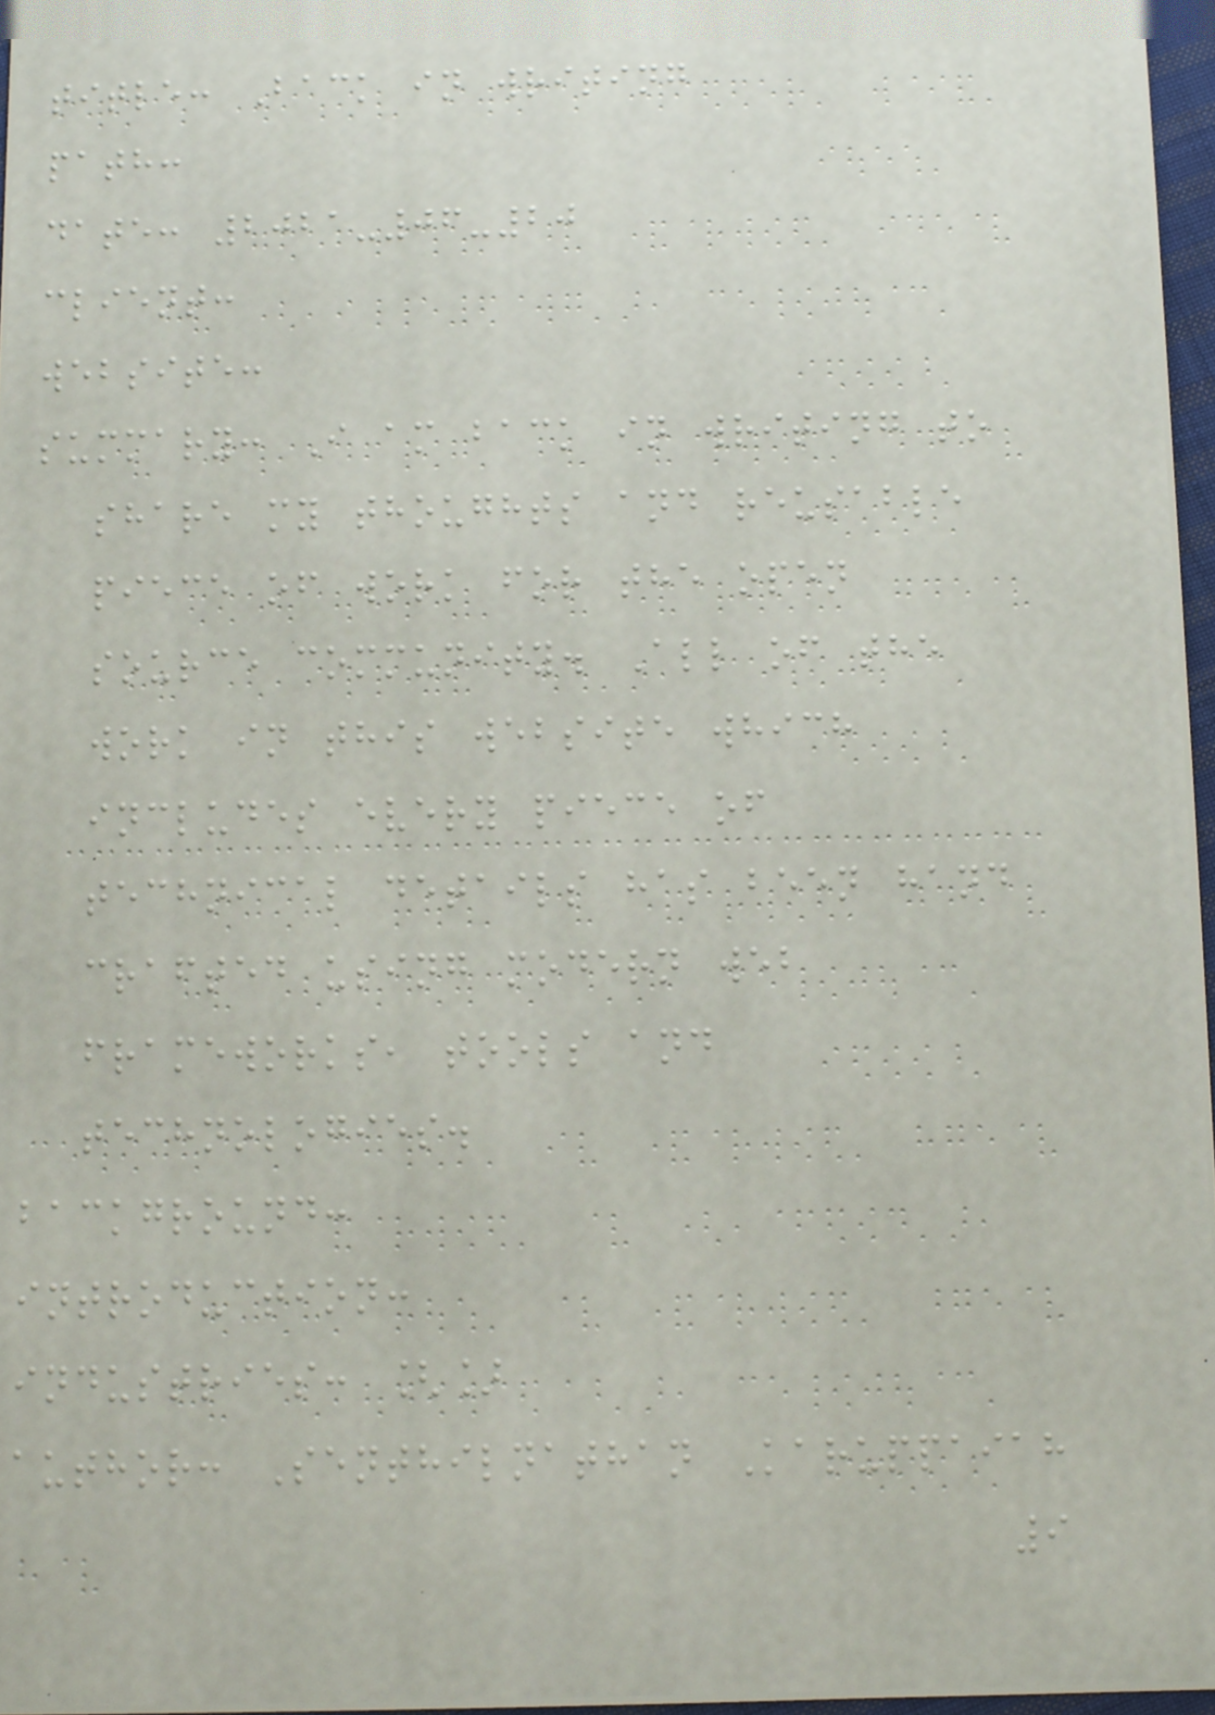title: Back in writing
path:
date: 2021-06-20
client:
website:
summary: I am back in writing to
share my thoughts and reusable
piece of work for the open
source community. All of the
work in this website which
includes every piece of
technical details has been hand
crafted using modern web
frameworks, tools and
technologies.
background:
introduction:
industries: []
author: Senthilnathan Karuppaiah
9
